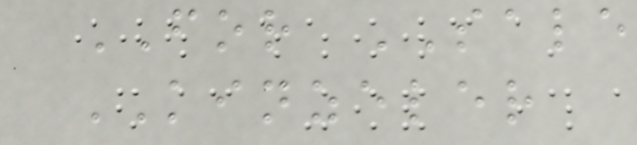FOR SALE
KINZELER
